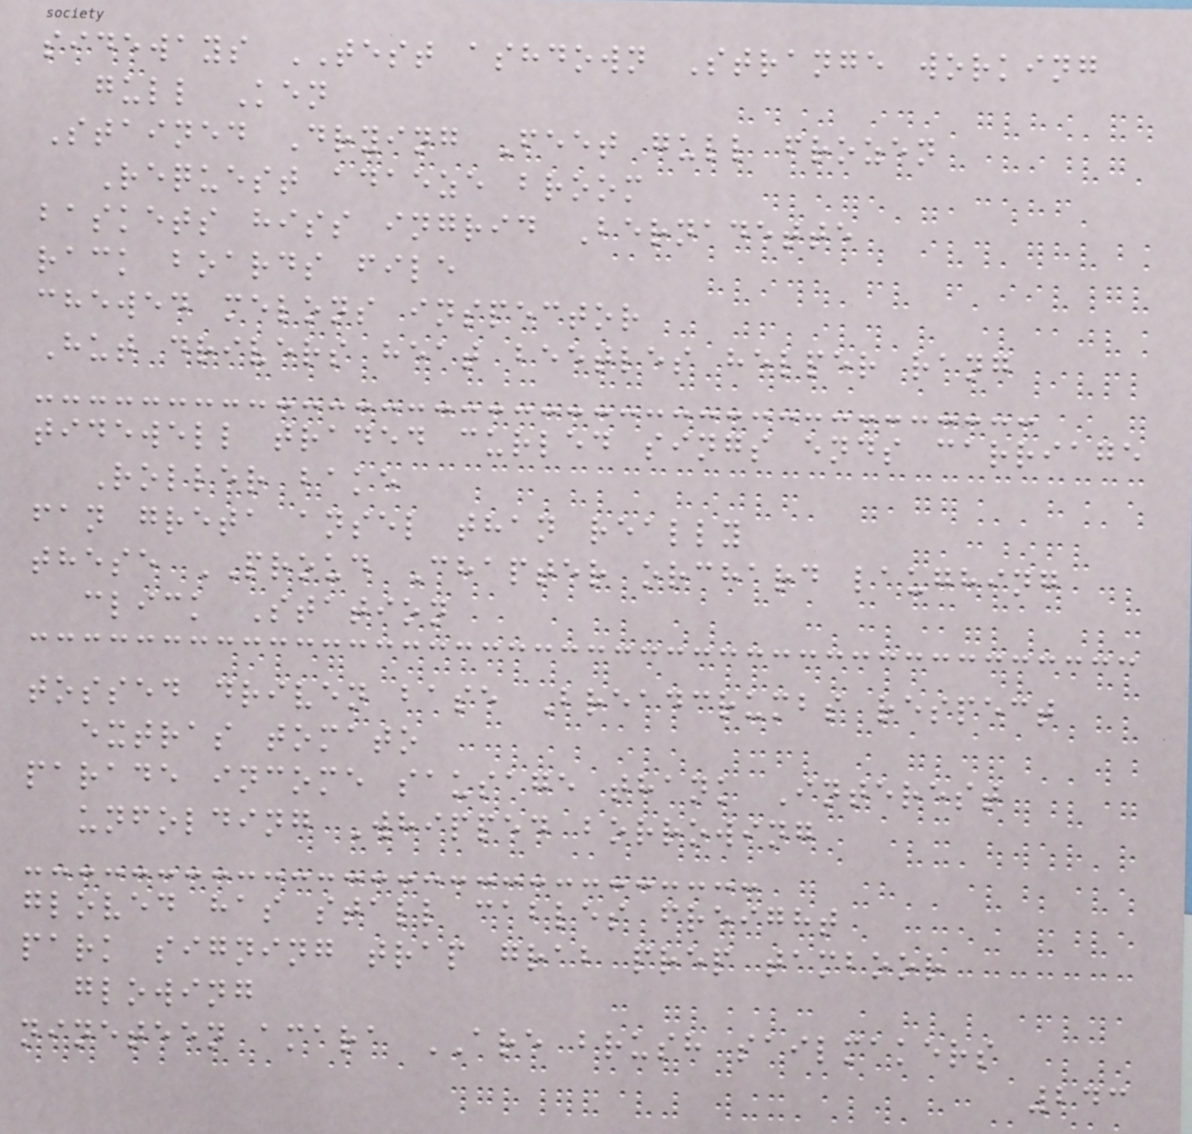sideways TEST ashdown Strange working
gull Ken
Stained Drying Feet gull frozen
Request adaeze broom
baskets hiss ingrid Bernadette
rack boards file
chewed melons inspector
Hut drivers heat beetles helper rang
tidewell traded curled sings ends carriage
Roller bake
fan greta ansel than really
these PROUD Chapter orchard laughing
click Station
tossed driven base Breadcrumbs respect
extras tomato
parade income sausage thank Interest
unfolding Whipped borrowing
gloved has stall cables freight
park signing trap grab prep tamboor
glowing
nineteen amara ARE brush sailmakers
243
